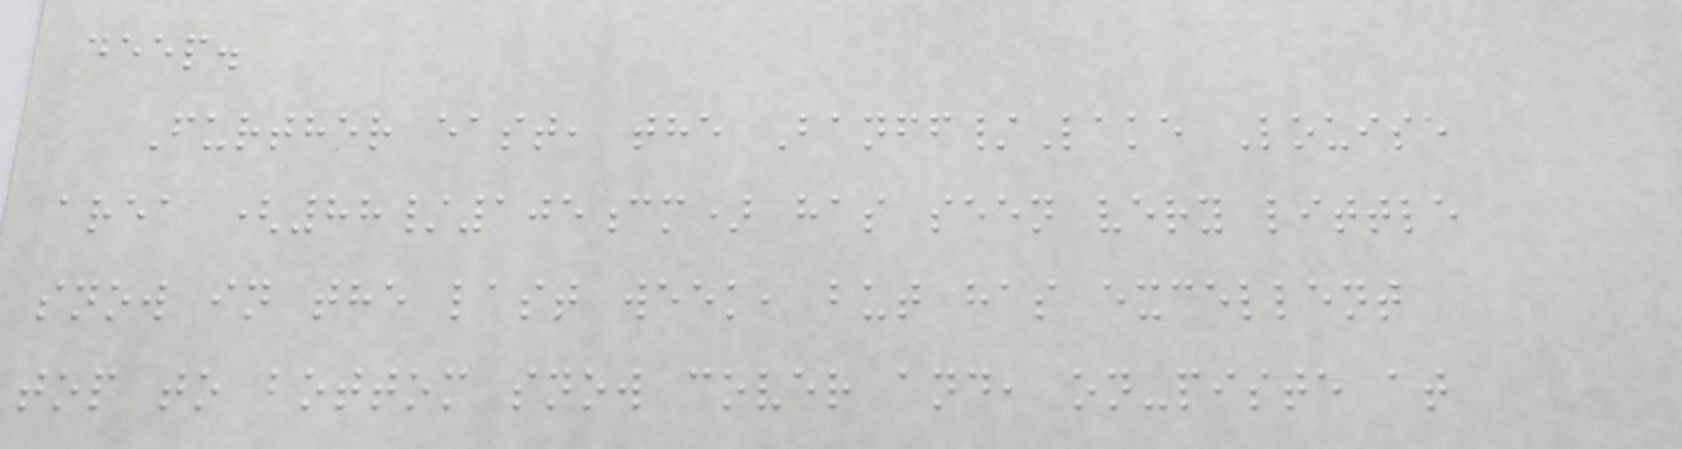deep.
Further east, the Banff/Lake Louise
area (88/105cm) has seen very little
snow in the last week, but has excellent
top to bottom snow cover and, on-piste at
